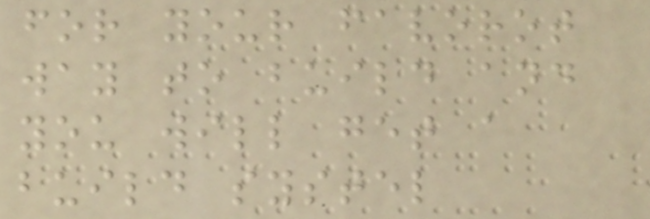for your favorot
way to build and
you will get a
build systel
